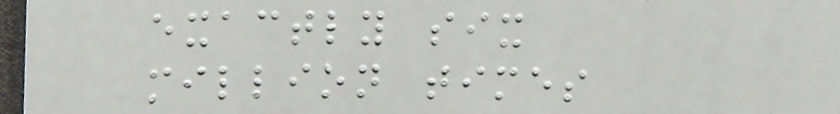exactly six
million times
